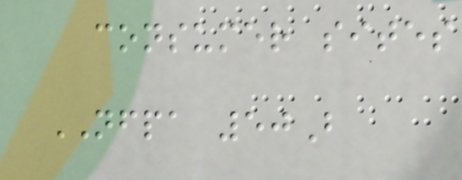consumer sites
NFPA 50B
